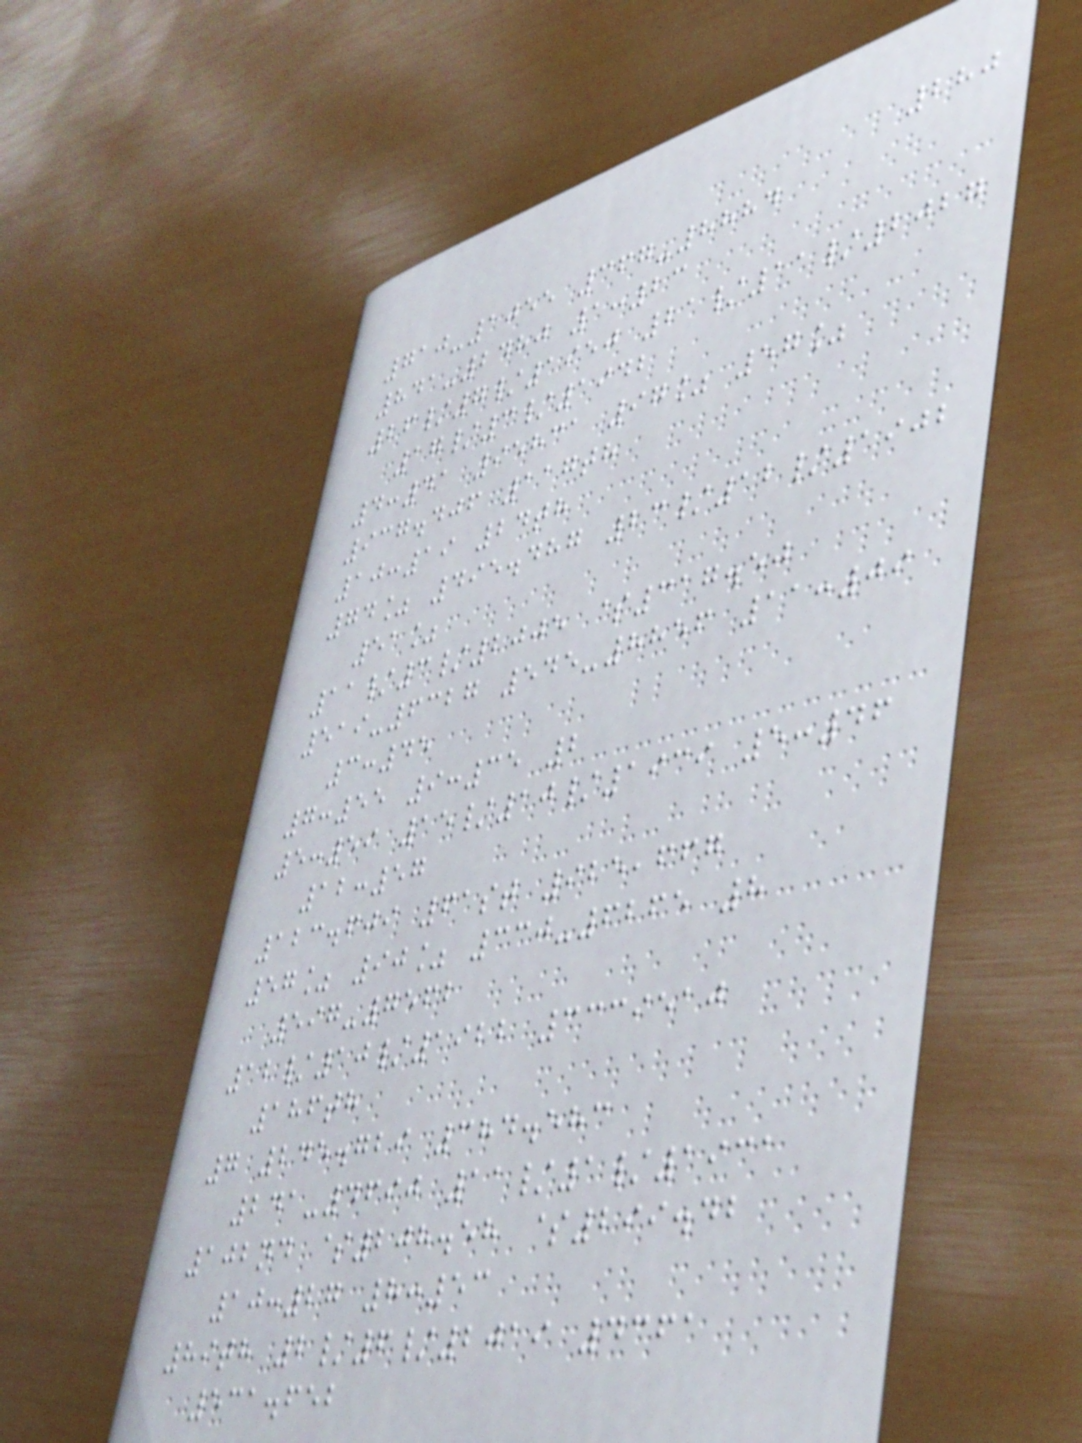280
710-1055 367-8884
841-2480 1:23
26/7/1950 21/11/2027
17/3/1942
4:41 95831 97% 57%
937.406 117th
10:19 24th
74% 495.487 23/12/1902
51%
11/3/2005 $317.50
519-6327 545-8856 11:09
3:45
7:55 9:35 2
5:59 15/10/1939 5:46
12:57
123.609 61st 925,667
57% 90% 330-6265 8
597-7562
12/10/1922 3339510
186th
7 245.729 384.583
241-4690 11/1/1931
102nd $208.58 $299.42
10:27 8:53
89th 2/6/2019 4361
531.652
